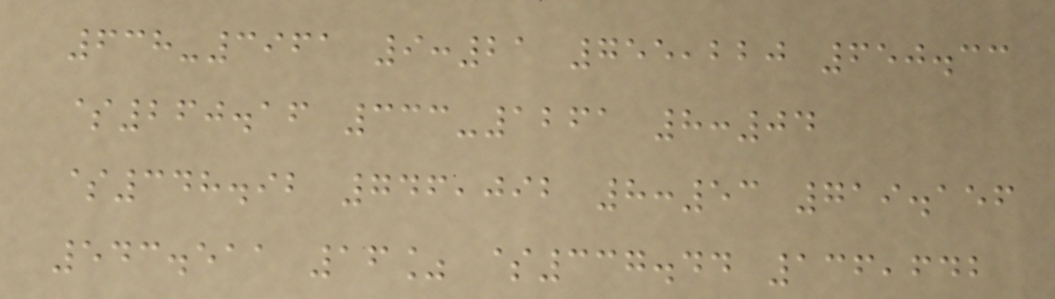638-3961 9:21 755,220 650.33
$260.16 333-1261 8:04
$348.92 746,092 8:53 719.156
543.511 16% $337.44 136,642
